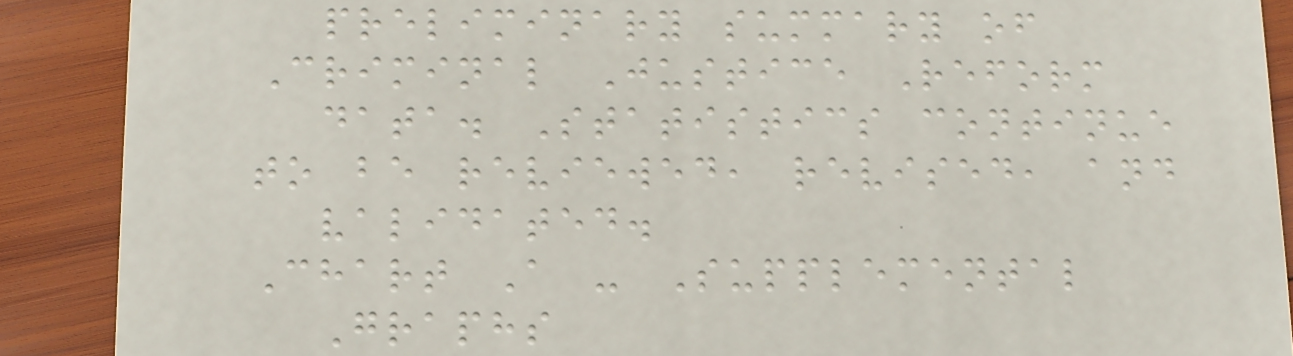preliminary summary of
Criminal Justice Reform
data. Statistics continue
to be reviewed, revised, and
validated.
Chart A - Supplemental
Graphs
